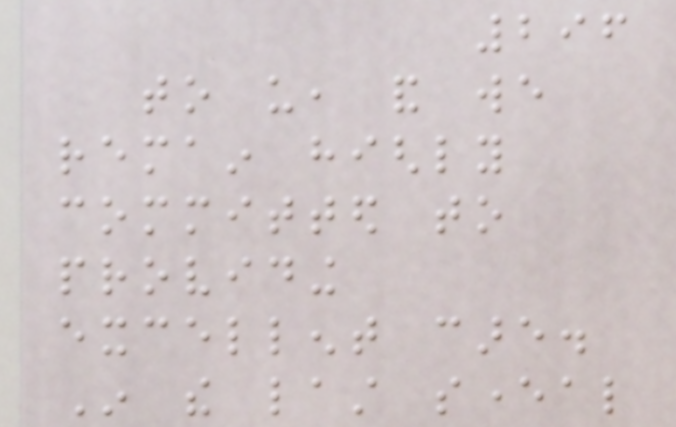296
to us, and we
remain highly
committed to
providing
excellent care.
In the last several
